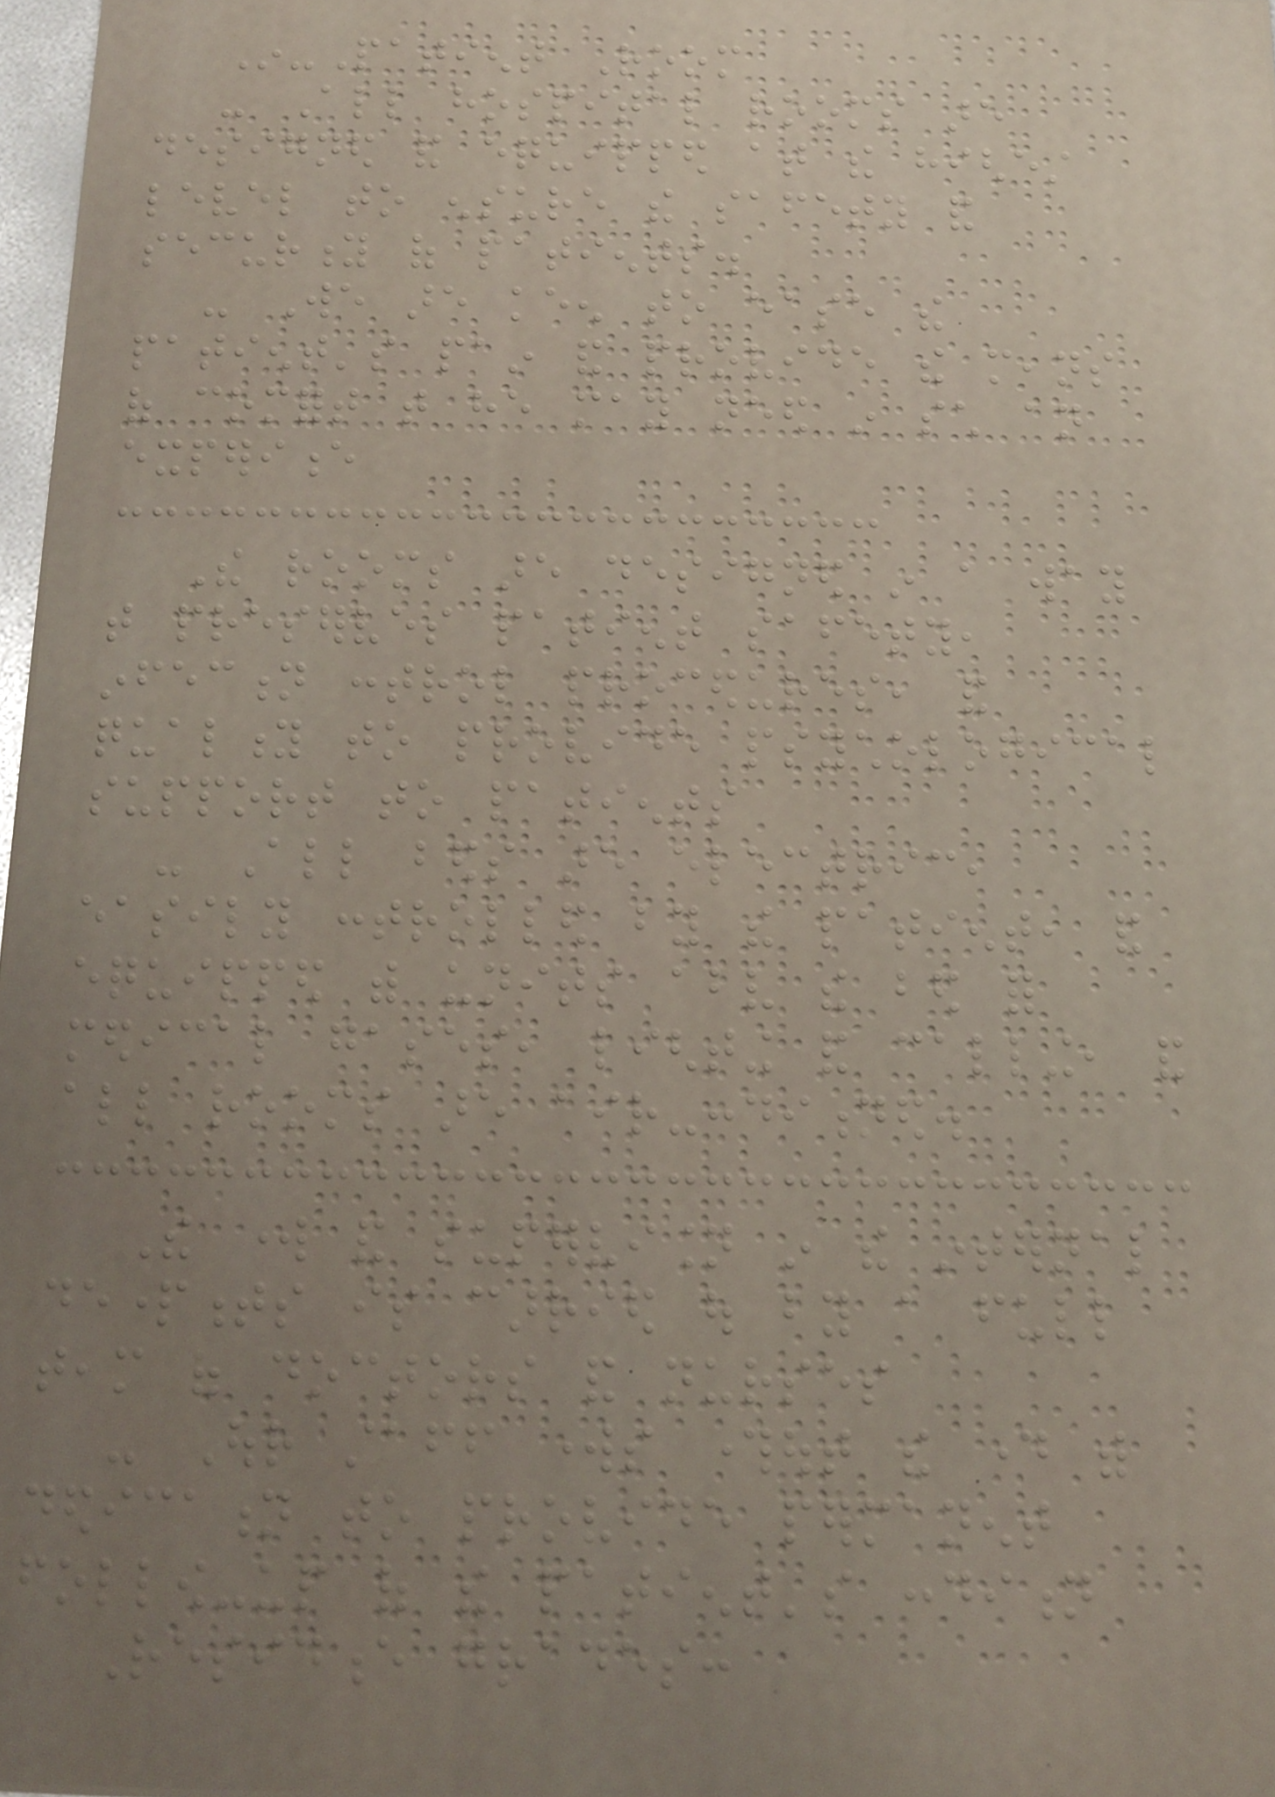In-Patient Room
- All hospital rooms are
designed and equipped at the highest
level to ensure the safety and
security of patients.
- We are keen to ease the
patient's pain and provide the means
of comfort that he may need in such an
experience
The rooms are designed in a way
that preserves patient safety,
infection control procedures, and
quality to provide psychological
support to patients
- All beds are electric,
easily controlled by the patient, and
equipped with units above the bed for
medical gases, lighting and calling, and
all rooms are air-conditioned.
The work and supervision in the internal
departments is carried out by a full
team of doctors and nurses
- Our staff works throughout the day with
dedication to provide permanent
follow-up of the patient's condition
Residence grades:
